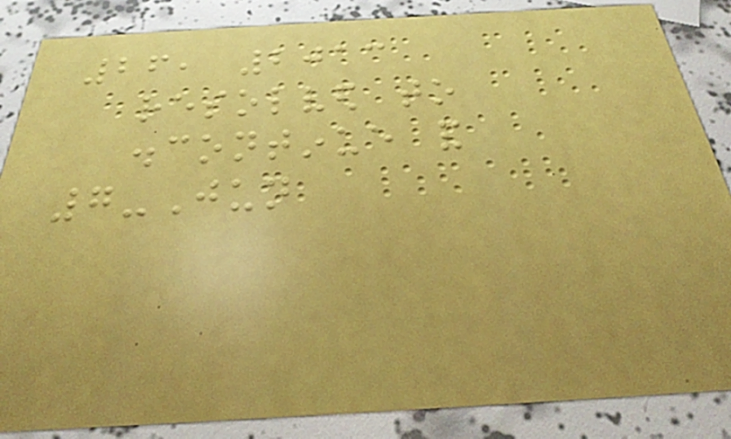26, 2013
resolved to
discontinue and
7-Jun
